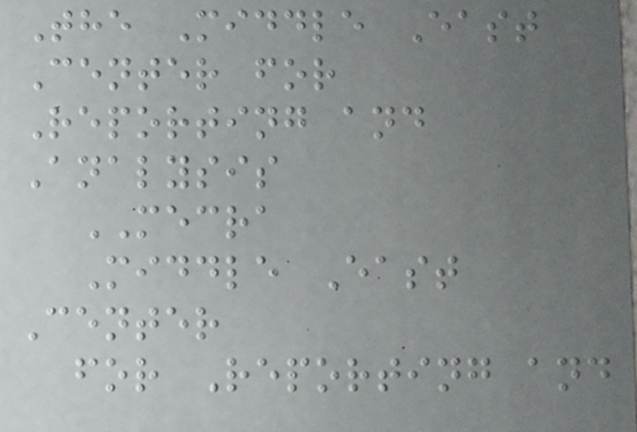The Middle East
Center for
Reporting and
Analysis
MECRA
Middle East
Center
for Reporting and
